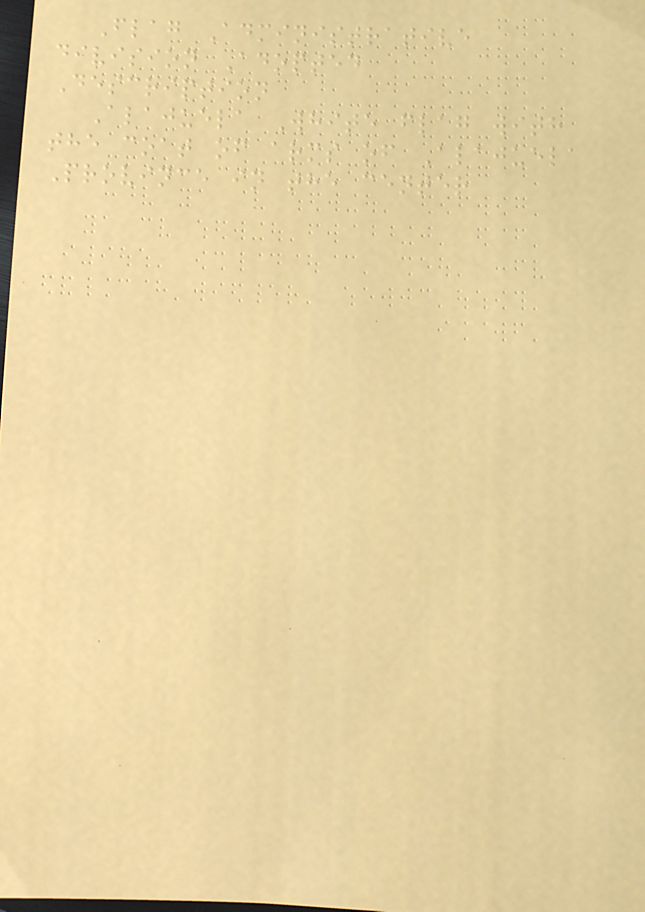Flag Administrative
division Adopted
Description
Alajuela White flag with
the coat of arms of Alajuela
Province in the center
